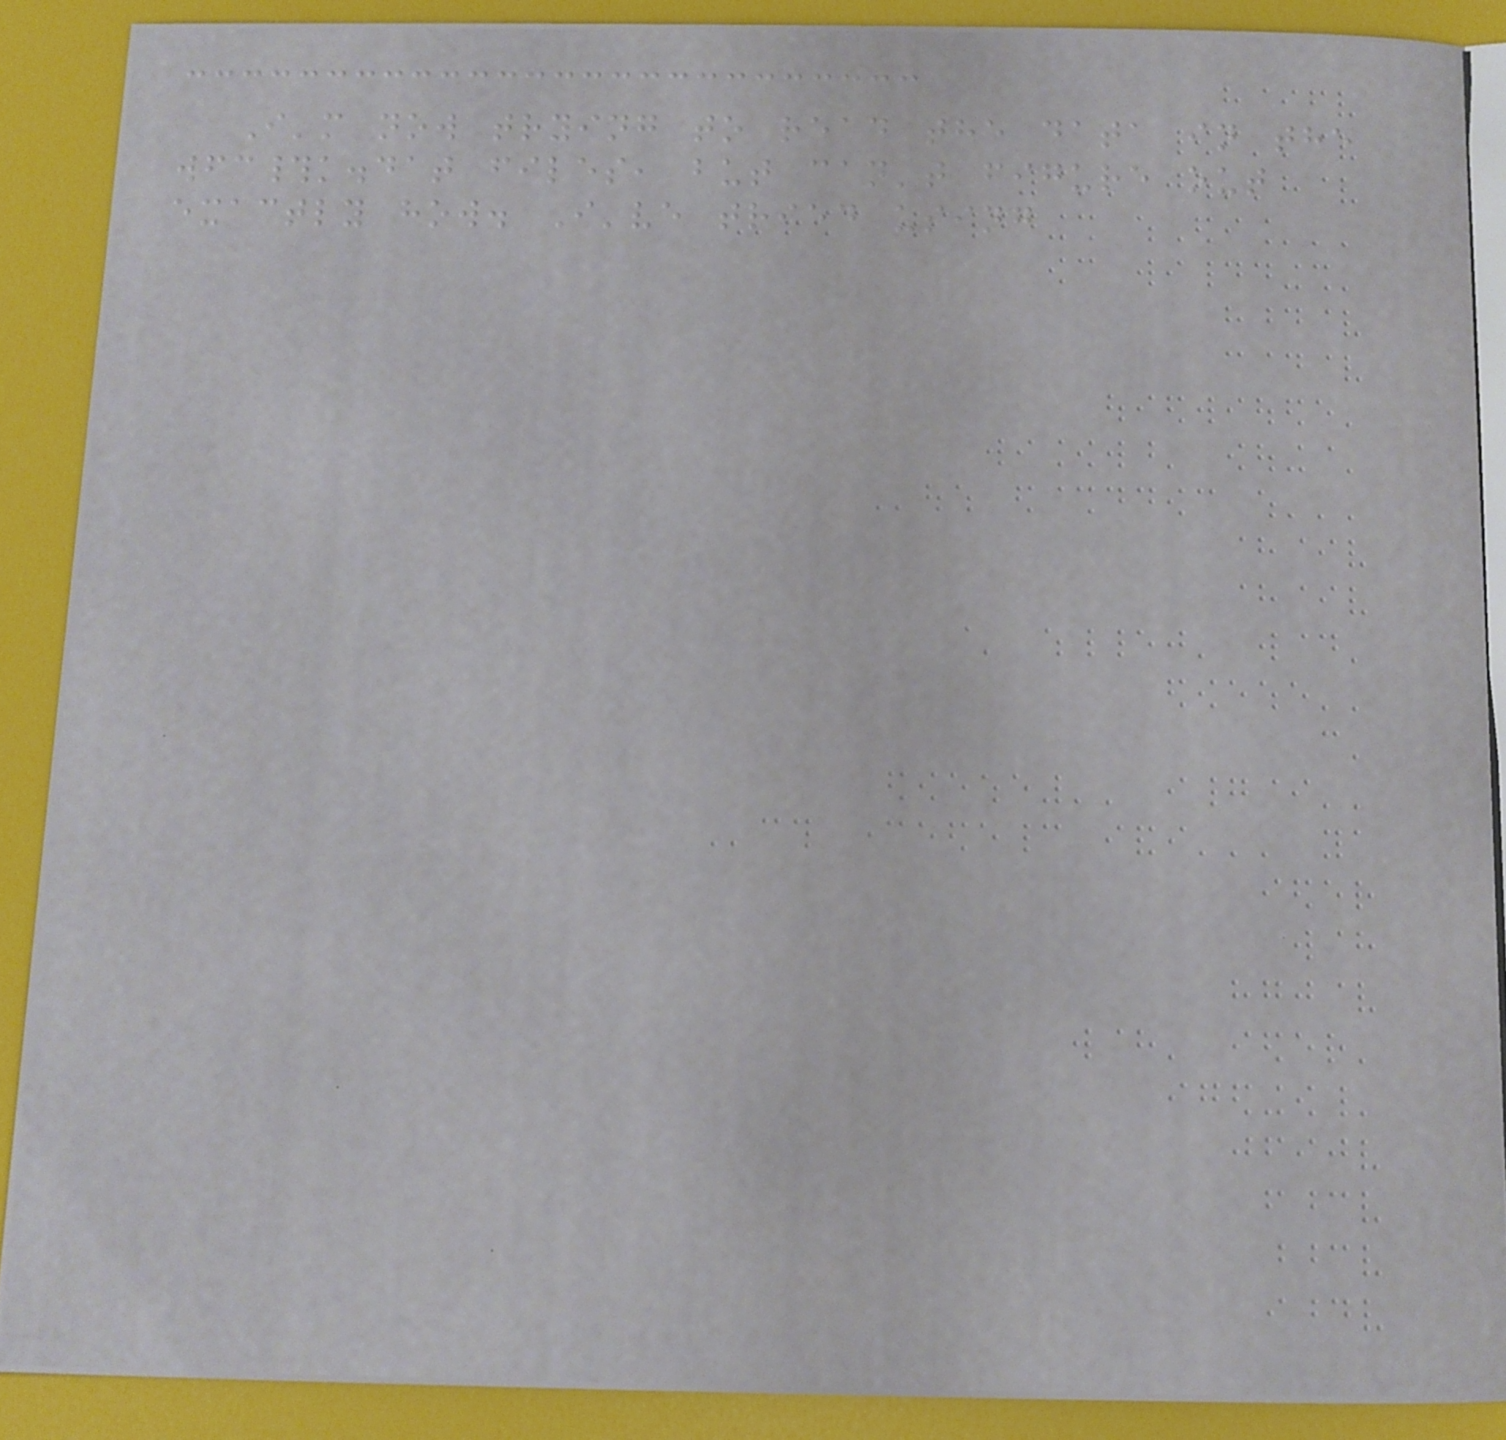I'm now trying to read the data in the
wfc#k.dat files, but can't figure out
exactly how. I've tried using
